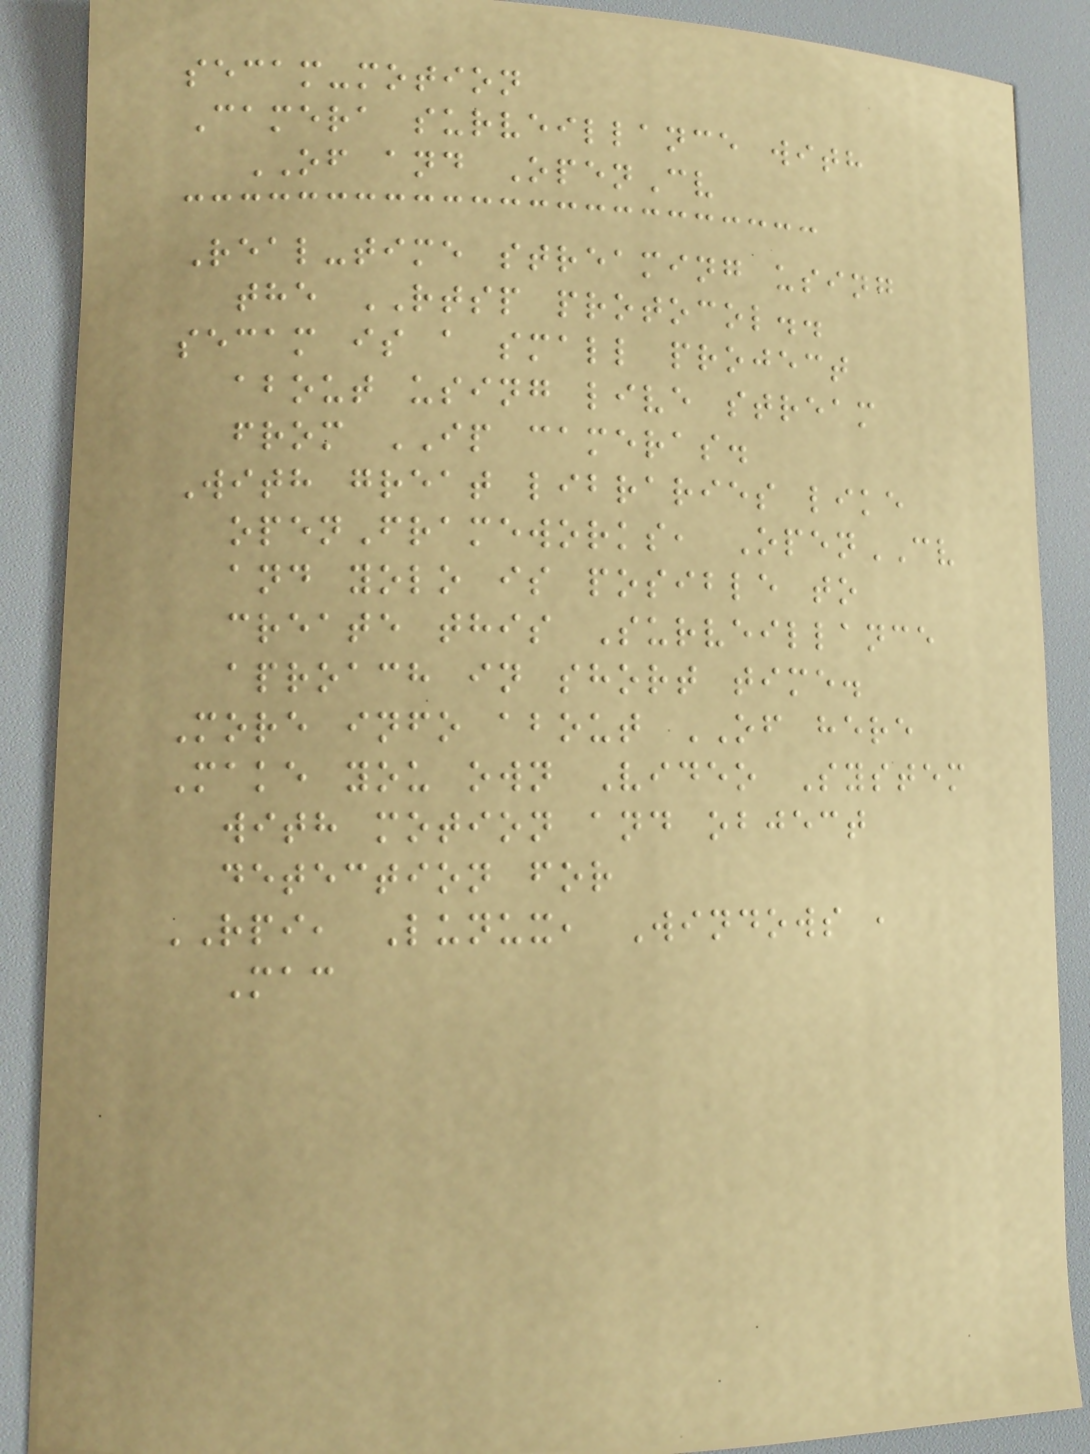secam-motion
Camera surveillance with
OF and OpenCv
Real-time streaming using
the RTSP protocol..
secam is a small project
about using live stream
from IP cameras.
With great libraries like
openFrameworks, OpenCV
and yolo is posible to
create this Surveillance
aproach in short time.
More info about OF here
Make you own Video System
with motion and object
detection for
RPI, Lunux, Windows ,
Mac
